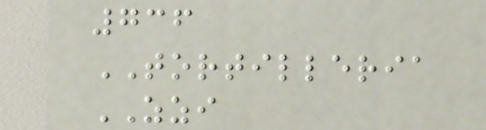736
TORTILLERIA
ZZI
